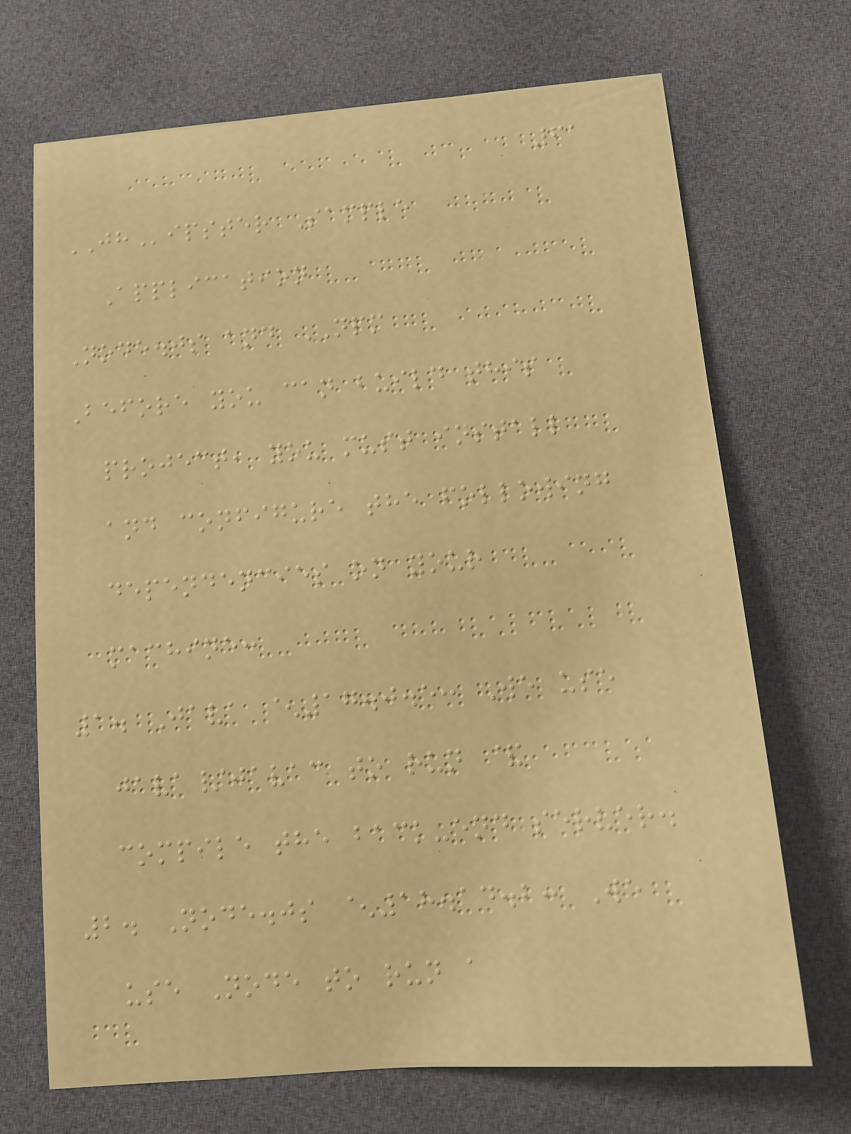61
JHipster Sample
Application
Node.js and NPM
Before you can build this
project, you must install
and configure the following
dependencies on your
machine:
1. Java ^17.0.5: We use
java/javac to run &
compile the back-end server.
2. Node.js ^18.14.2: We
use Node to run a
